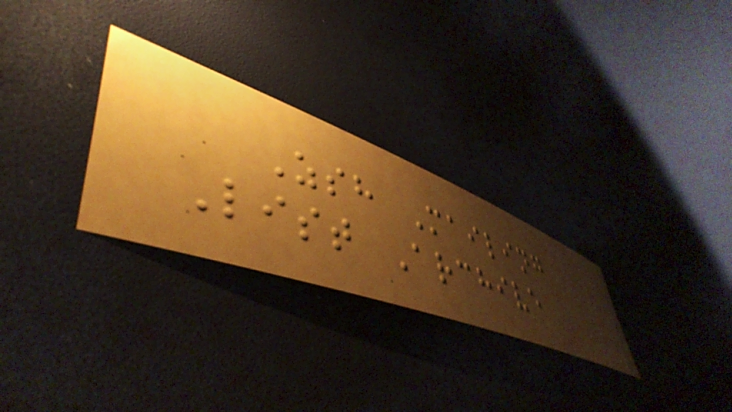Zsh Mailing
List Archive
